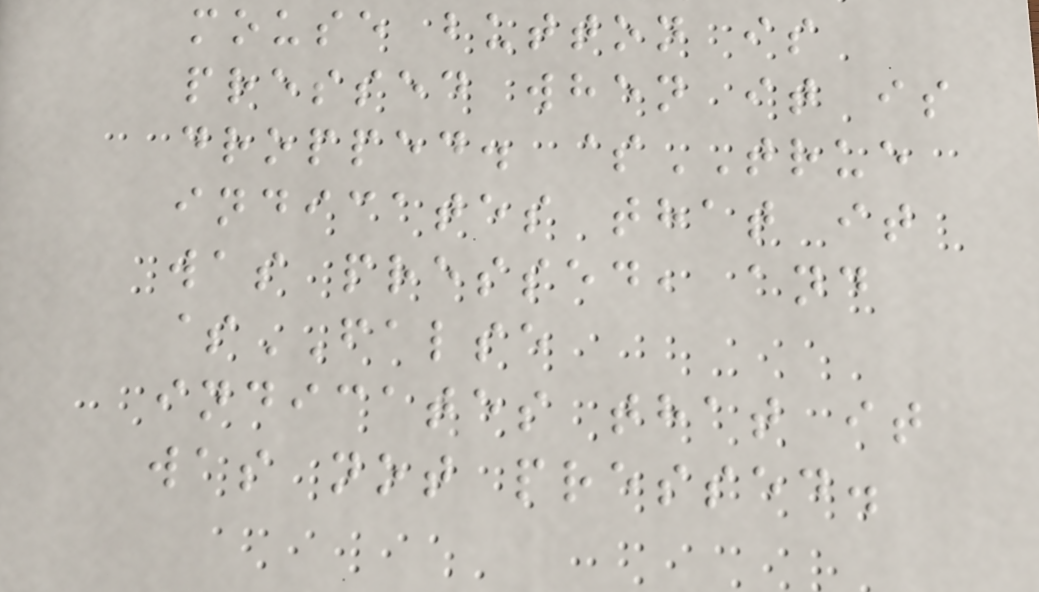mouse button is
pressed when it is
dropped. $TRUE
indicates that it
was pressed, and
$FALSE
indicates that it
was not pressed.
